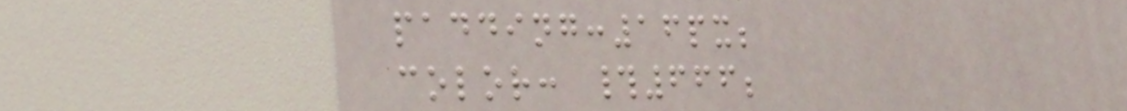padding:16px;
color: #666;
